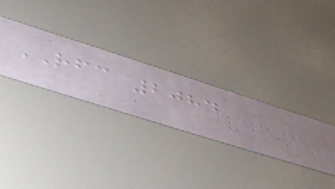RFC 2084
